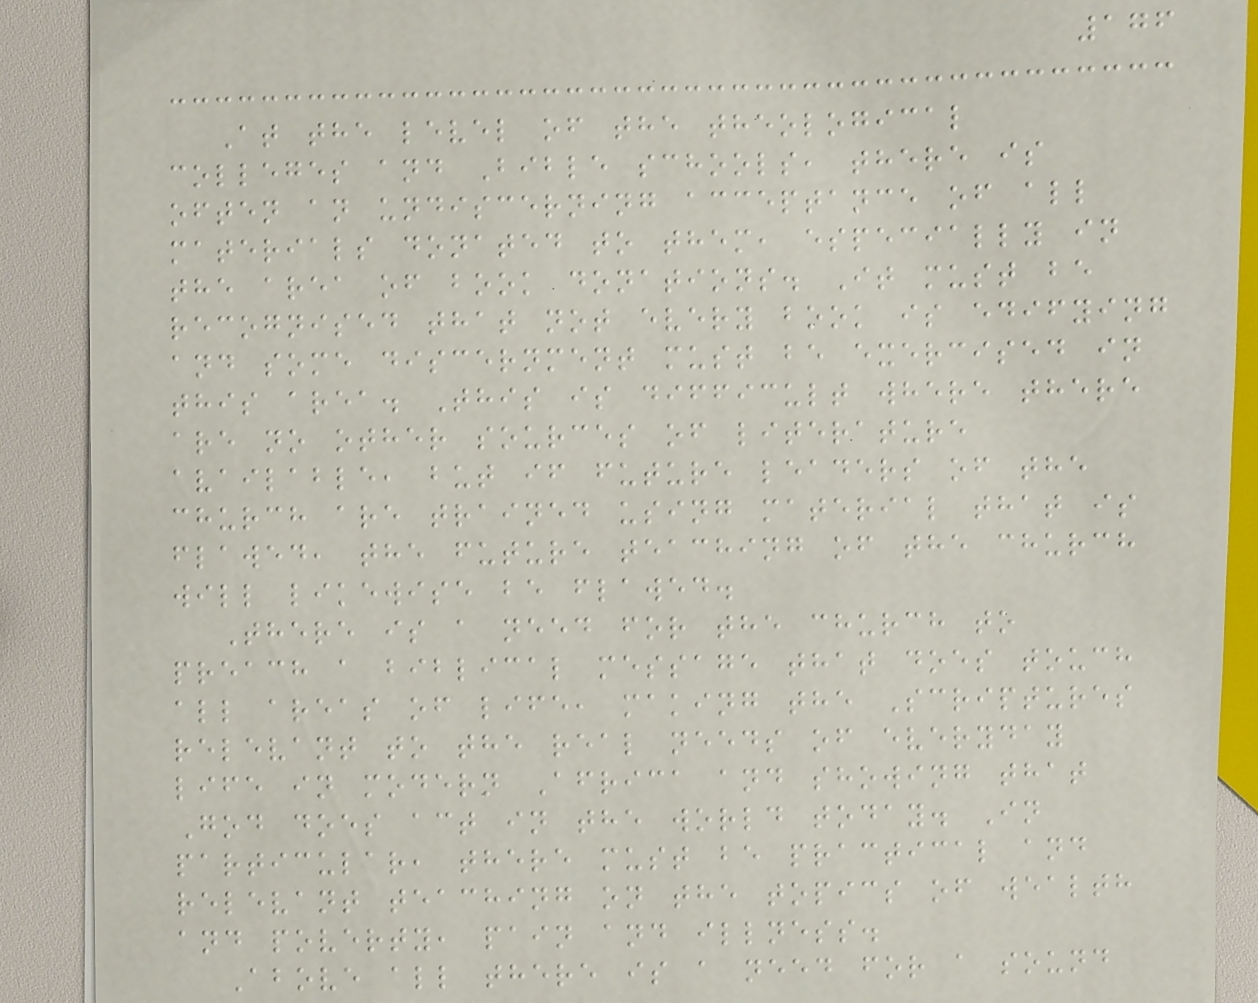176
At the level of the theological
colleges and Bible schools, there is
often an undiscerning acceptance of all
materials donated to them, especially in
the area of book donations. It must be
recognised that not every book is edifying
and some discernment must be exercised in
this area. This is difficult where there
are no other sources of literature
available, but if future leaders of the
church are trained using material that is
flawed, the future teaching of the church
will likewise be flawed.
There is a need for the church to
preach a biblical message that does touch
all areas of life, making the Scriptures
relevant to the real needs of everyday
life in modern Africa and showing that
God does act in the world today. In
particular, there must be practical and
relevant teaching on the topics of wealth
and poverty, pain and illness.
Above all there is a need for a sound
